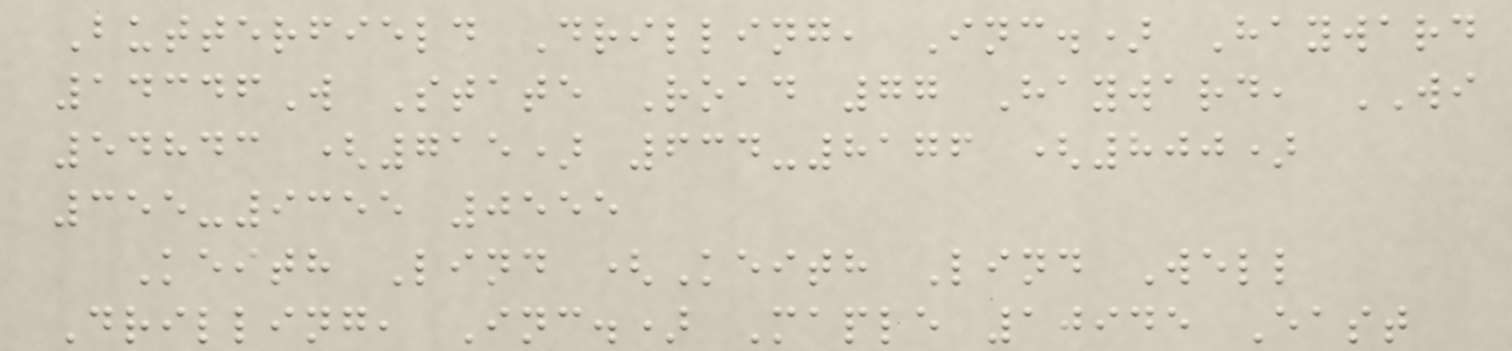Butterfield Drilling, Inc.) Hayward
14346W State Road 77 Hayward, WI
54843 (715) 634-8176 (800)
355-9355 0555
Keith Lind (Keith Lind Well
Drilling, Inc.) Maple 10945 East
